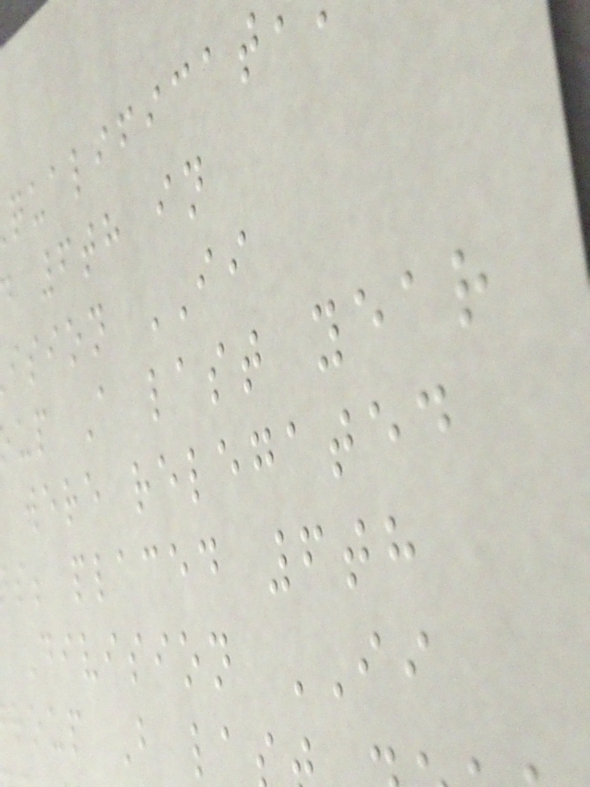6th in
ision II
up A last year
were relegated
s; placed 6th
Division II
roup B la
